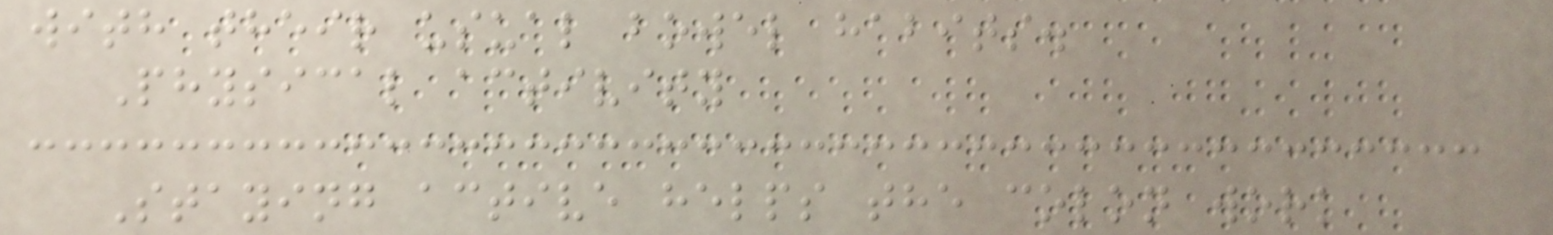with their usual bowel habits.
Physical activity
Staying active helps the colon work
